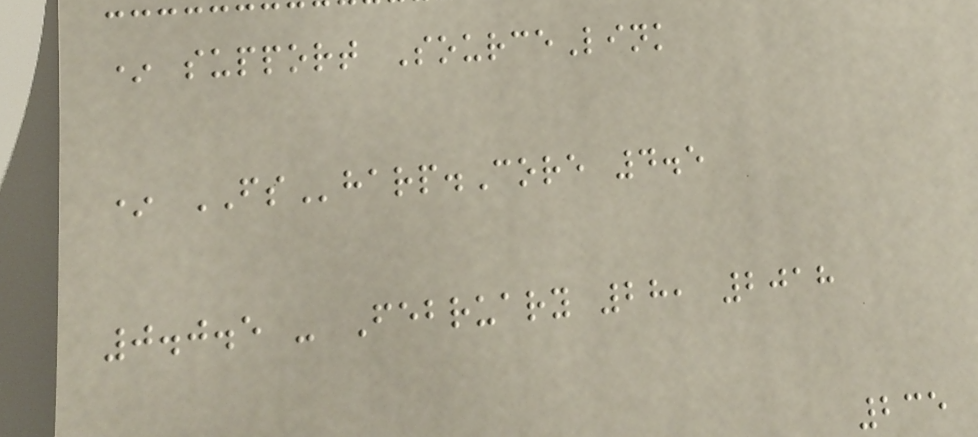* support SourceLink
* FSharp.Core 4.5
0.0.5 - February 28, 2018
235
